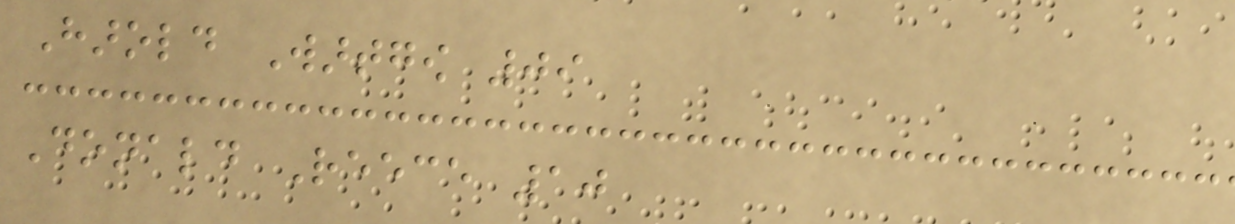Harold Wartgow 09
Donald Reece 10
